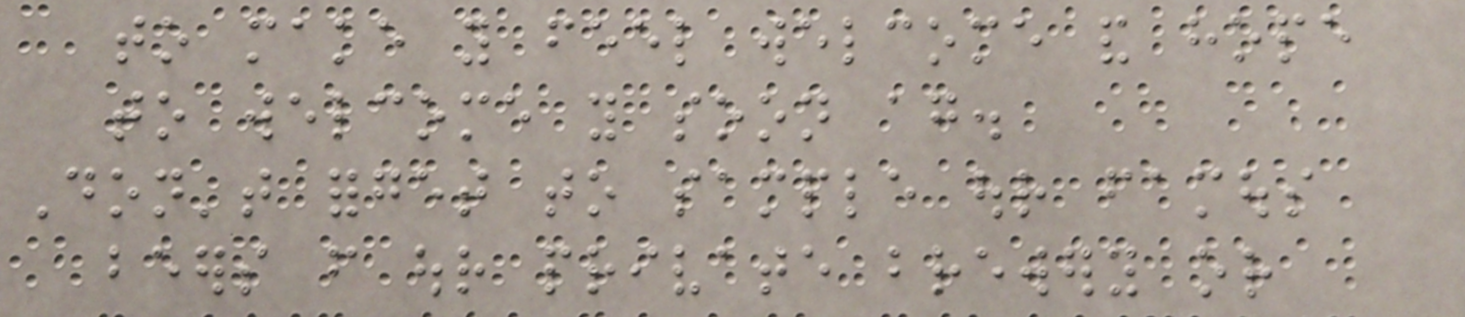to make you feel welcome and hope
to welcome you soon again.
Don't forget to sample our famous
beers from our private brewery or
